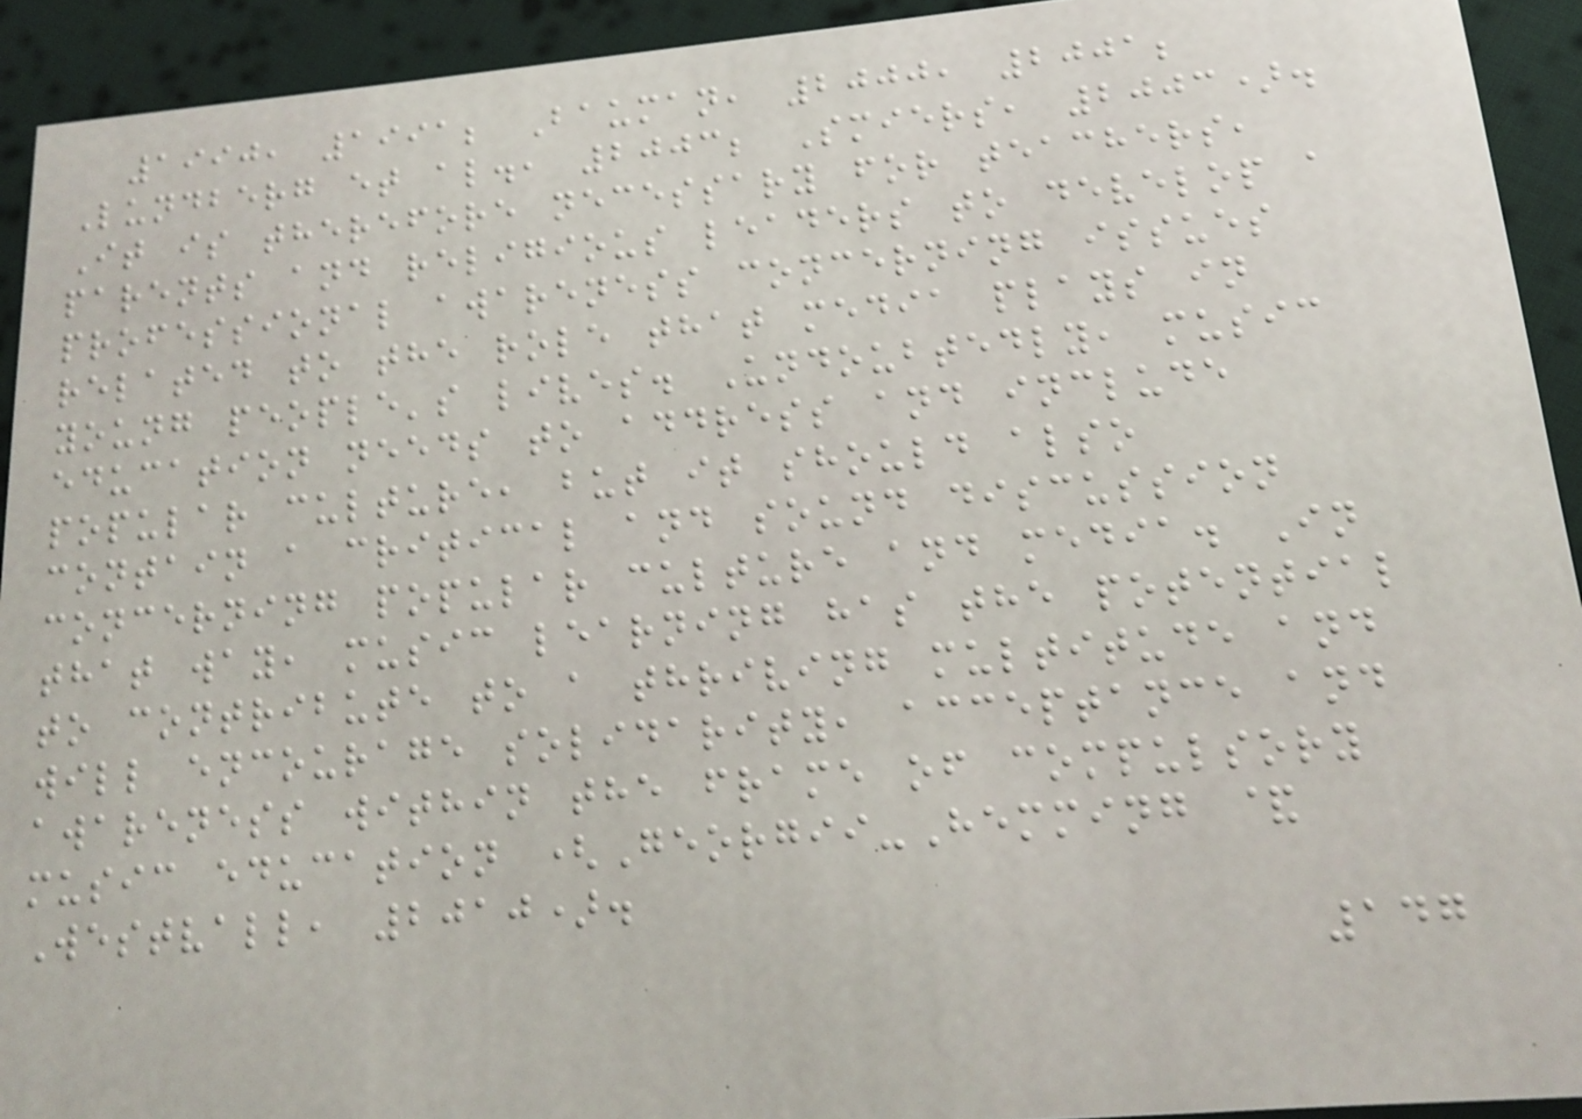1990, 1991; Bauman, 2000, 2001;
Lundberg et al., 2003; Smiers, 2003).
It is therefore necessary for teachers,
parents and religious leaders to develop a
professional awareness concerning issues
related to the role that media plays in
young people's lives. Undoubtedly, music
education needs to address and include
popular culture, but it should also
contain a critical and sound discussion
concerning popular culture and media. In
that way, music learning has the potential
to contribute to a thriving multitude and
will encourage solidarity, acceptance and
awareness within the frame of compulsory
music education (Georgii-Hemming &
Westvall, 2010).
147
